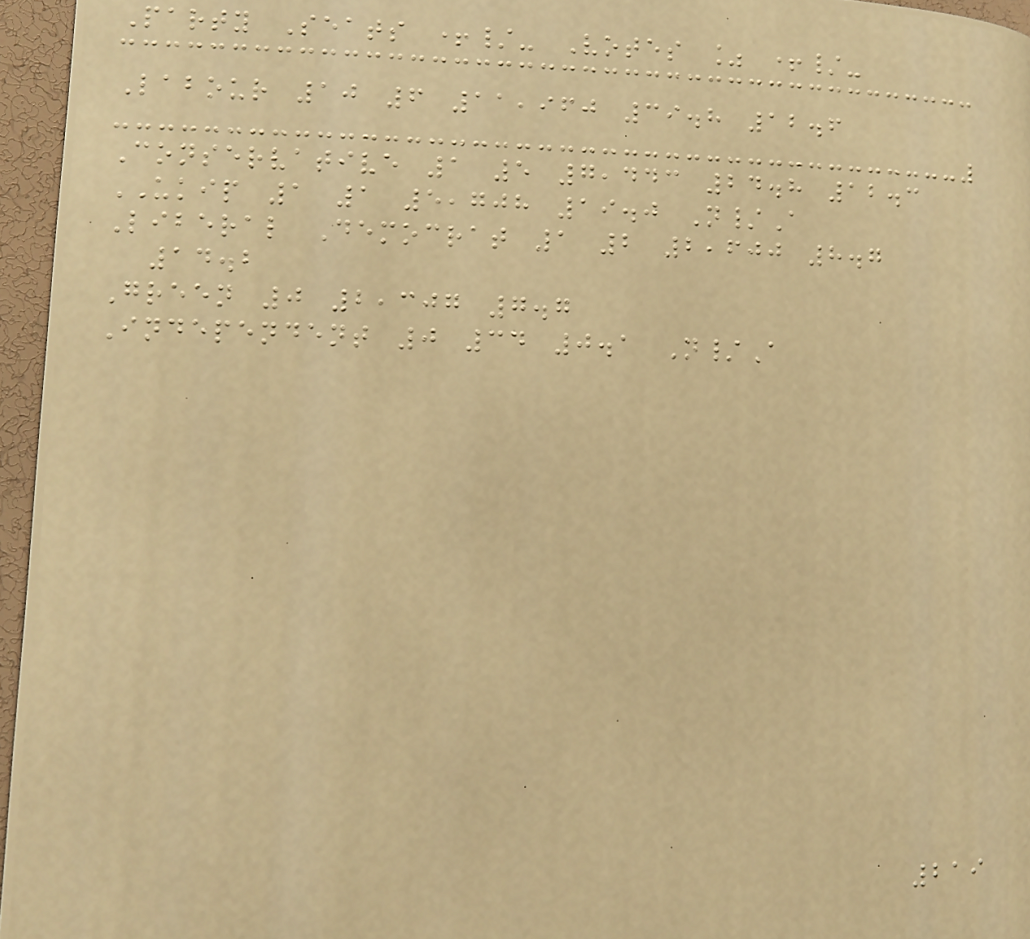Party Seats +/- Votes % +/-
Labour 10 6 11,960 39.8 12.6
Conservative 1 5 7,443 24.8 12.3
UKIP 1 1 5,708 19.0 N/A
Liberal Democrat 1 2 2,600 8.7
14.2
Green 0 2,307 7.7
Independent 0 34 0.1 N/A
219
